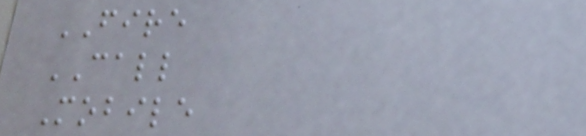FIRE
CALL
Mobile
